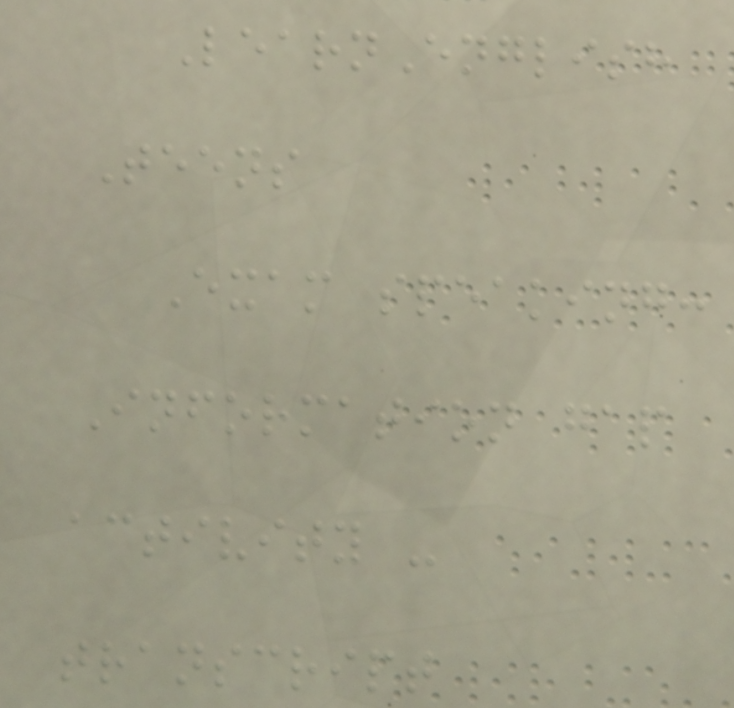LearnEnglish
Teens
Exam speaking:
Information gap
activity -
transcript
